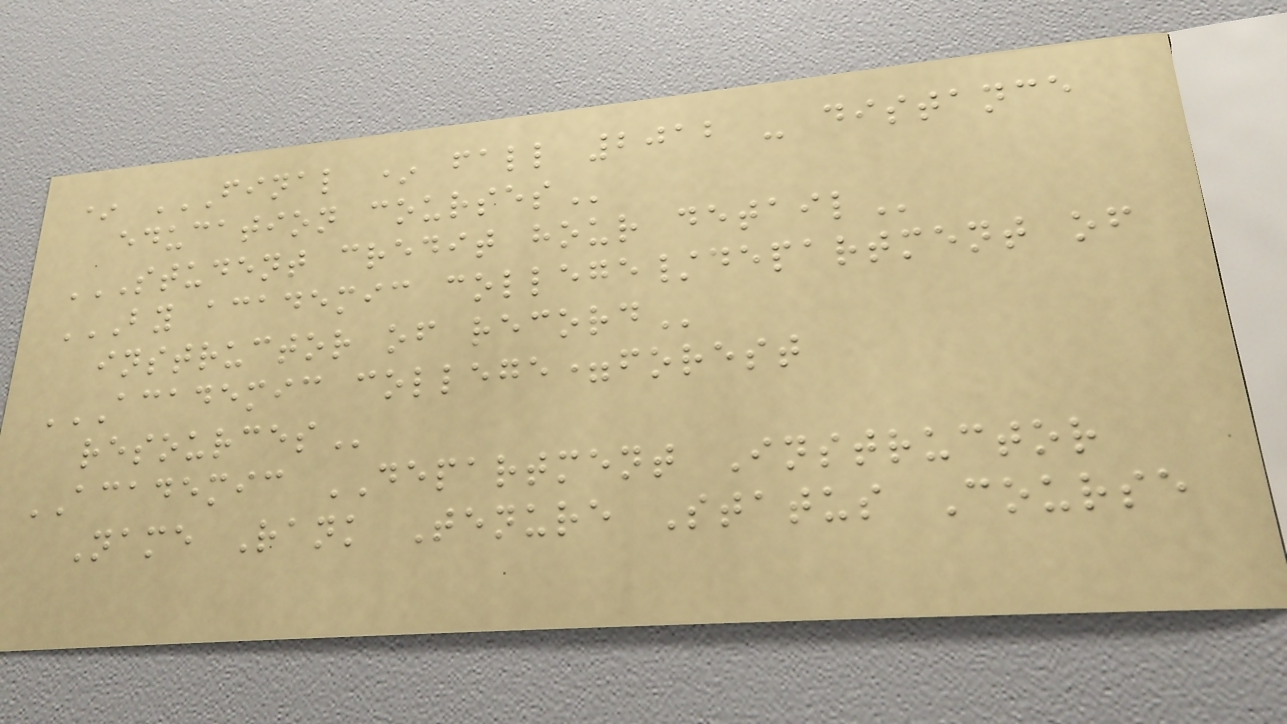* FINAL * FALL 2012 - DISTANCE
EDUCATION COURSES
STUDENT CREDIT HOUR DETAIL
BY ACADEMIC COLLEGE/DEPARTMENT OF
INSTRUCTOR OF RECORD
ACADEMIC COLLEGE=FOREST
RESOURCES
ACADEMIC DEPARTMENT Instructor
Name Rank Tenure Status Course
